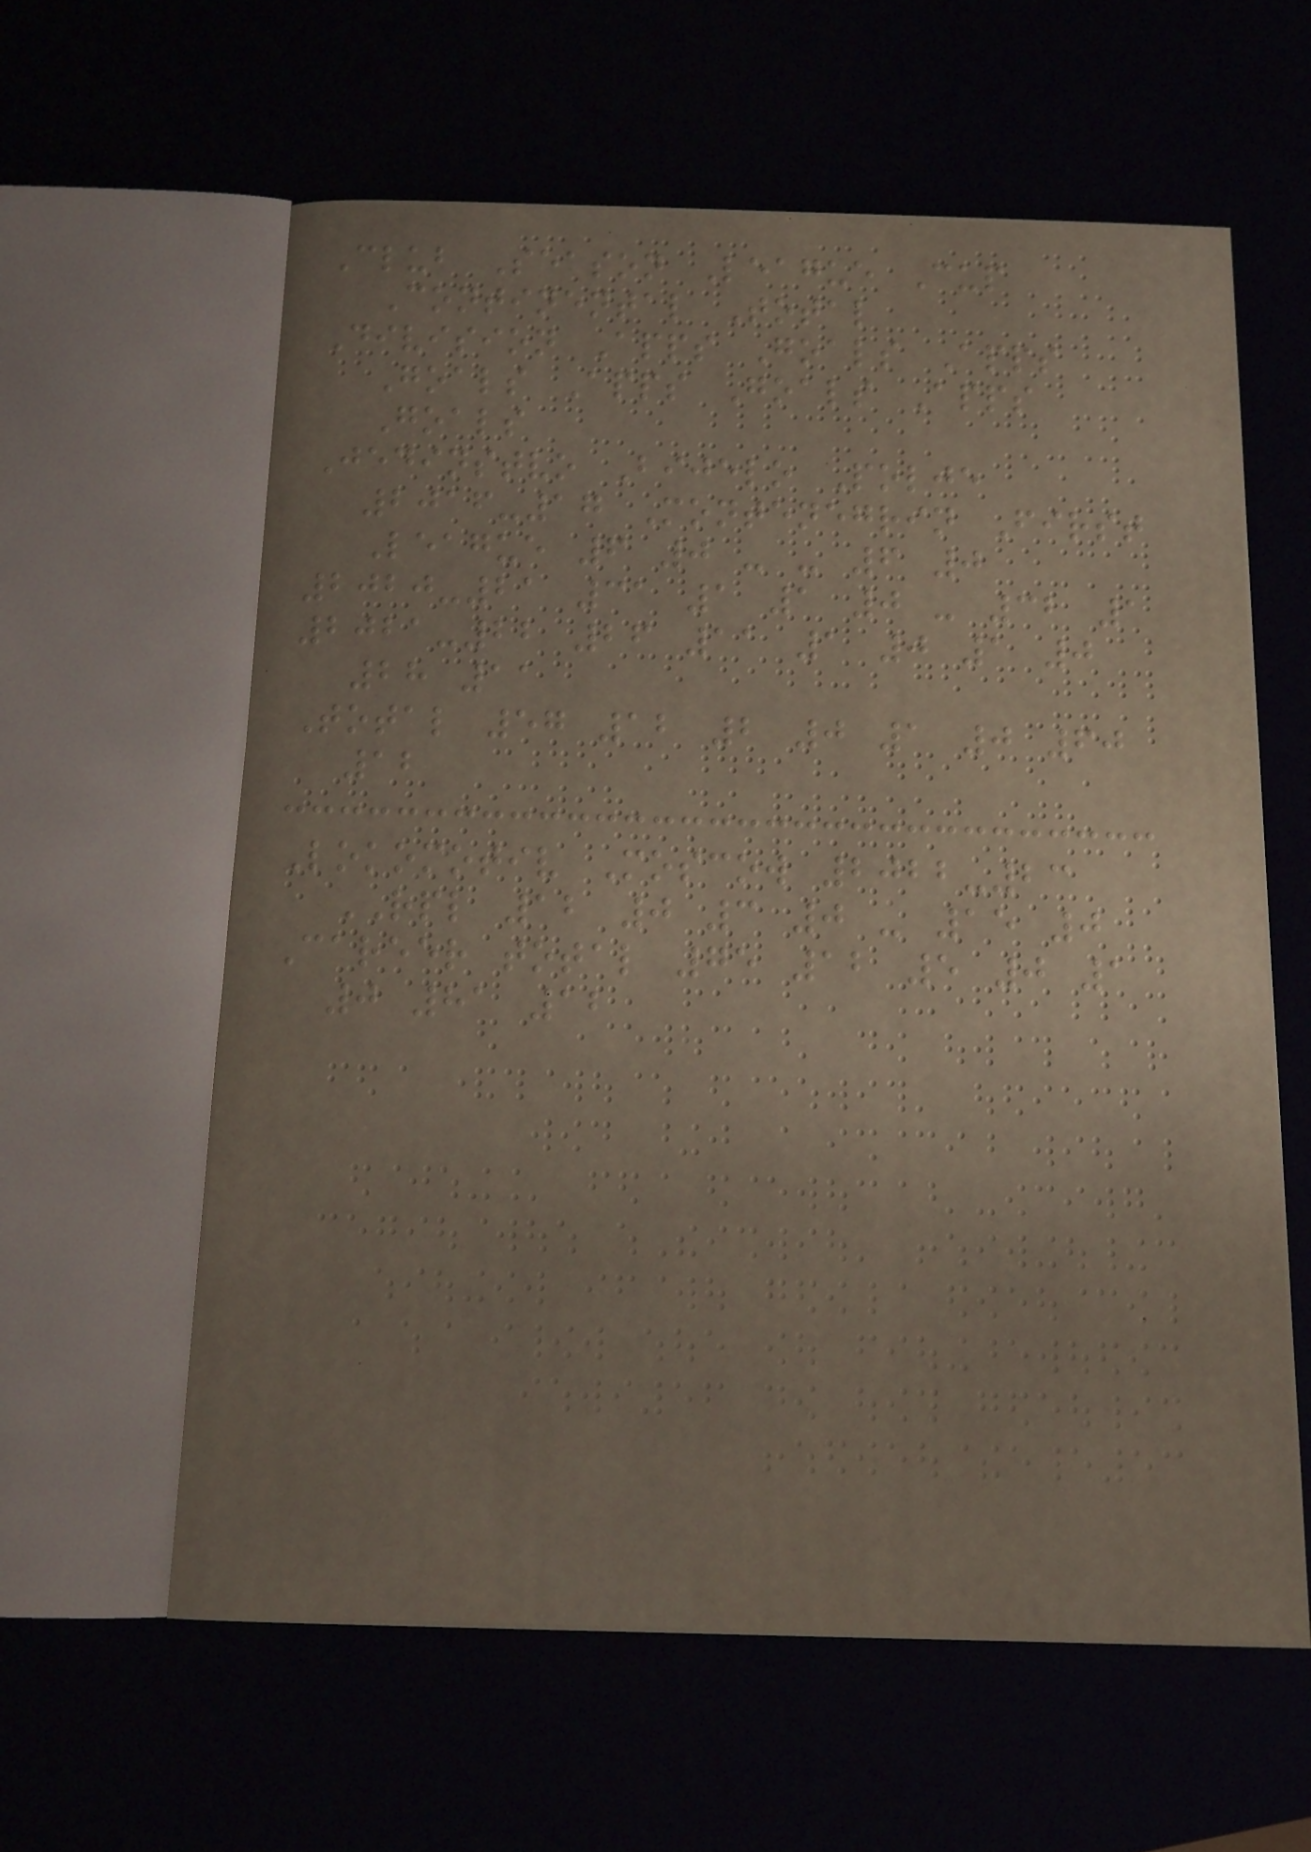Club Season League Cup
Continental Total
Division Apps Goals Apps
Goals Apps Goals Apps
Goals
Jedinstvo Bijelo Polje
2016-17 Montenegrin First
League 6 0 - - 6 0
2020-21 31 1 1 0 - 32 1
2021-22 26 11 1 0 1 0
28 11
Total 57 12 2 0 1 0 60
12
Lokomotiv Moscow 2022-23
RPL 12 0 3 0 - 15 0
Career total 75 12 5 0 1
0 81 12
